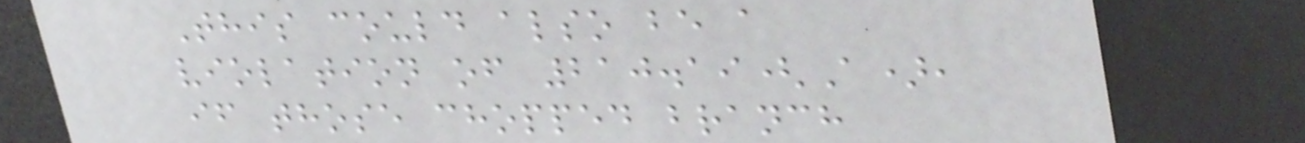This could also be a
violation of 210.19(A),
if those chopped branch
